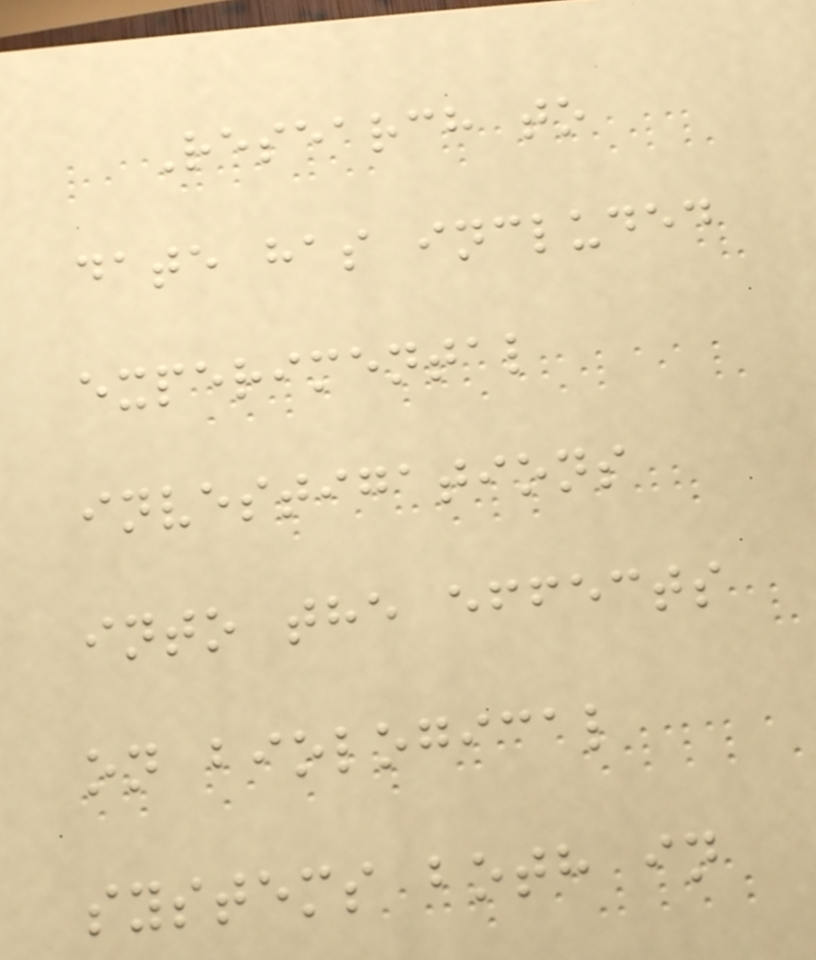Research to
date has included
experimental
investigations
into the effects
on biological
systems both in
